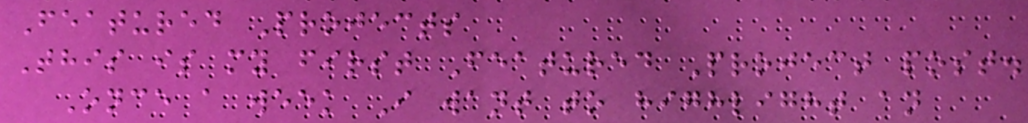Featured Projects
This is my first Featured Project post.
Once a week I want to highlight an
